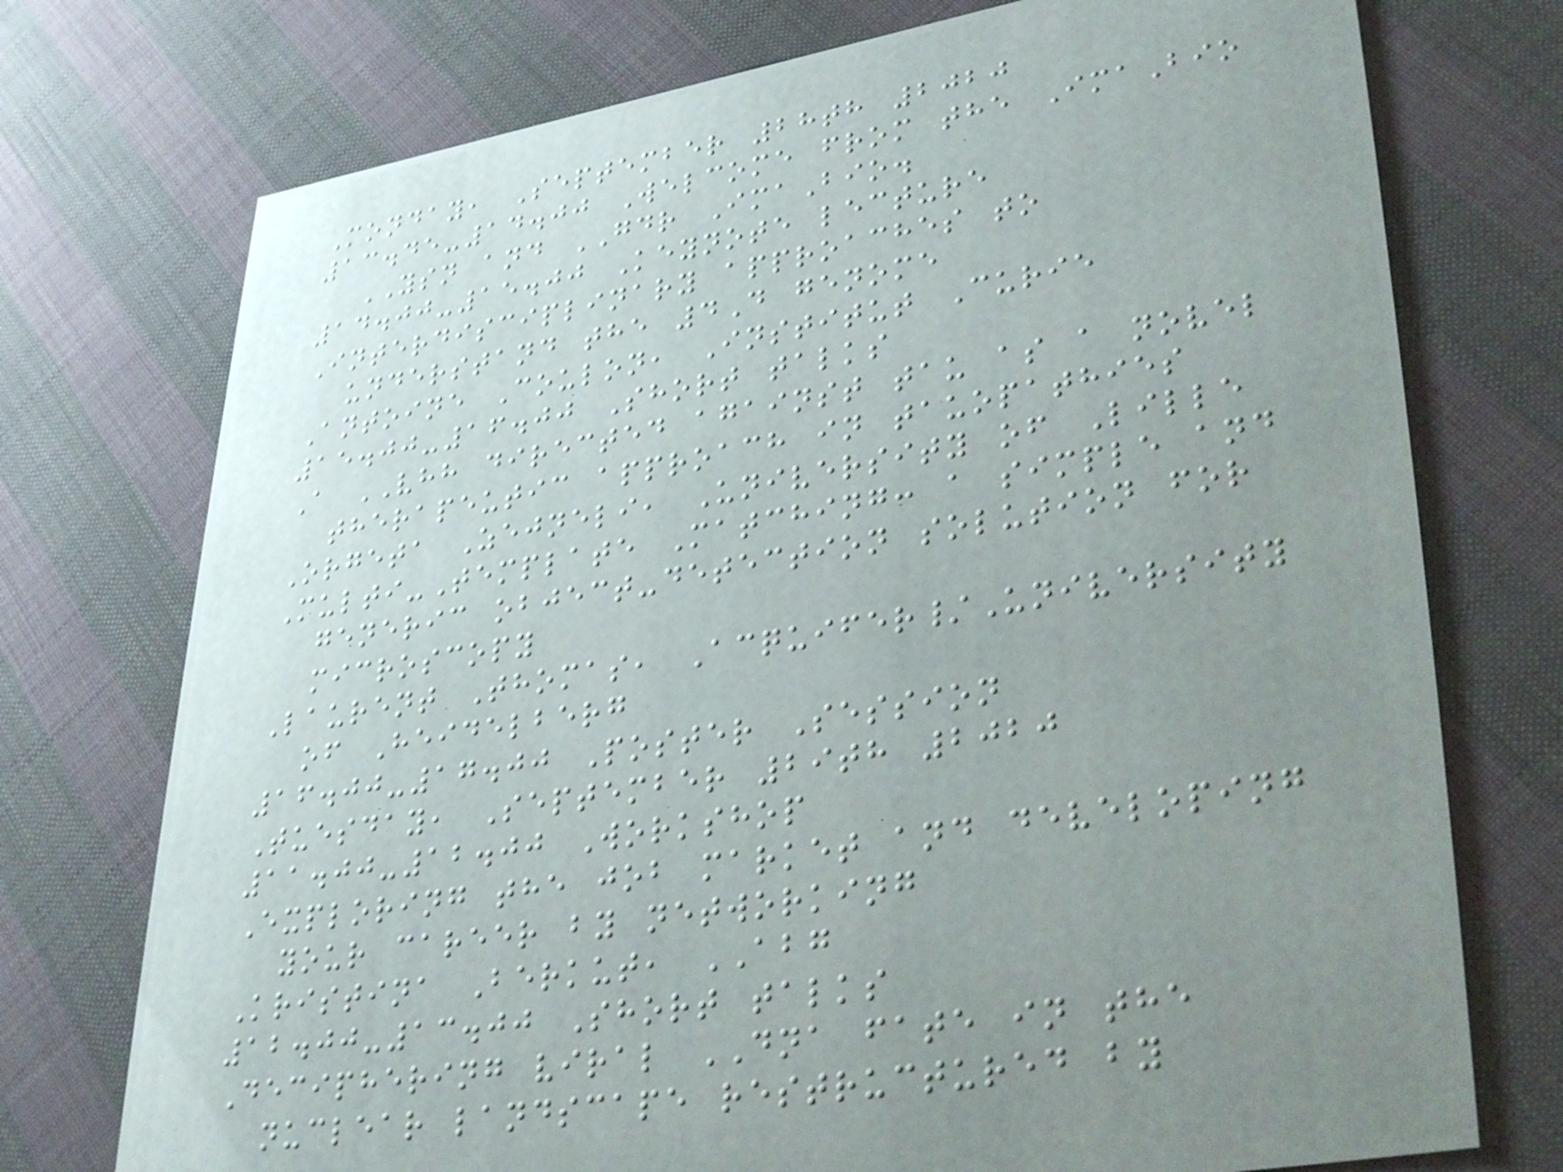Monday, September 28th 2020
13.45-14.00 Welcome from the ImaBio
YSN and GDR ImaBio.
14.00-15.00 Keynote lecture
Interdisciplinary approaches to
understand the 4D genome
Antoine Coulon, Institut Curie
15.00-16.00 Short talks
A VHH directed against tau as a novel
therapeutic approach in tauopathies
Orgeta Zejneli, University of Lille
Multi-Template Matching: a simple and
generic object-detection solution for
microscopy
Laurent Thomas, Acquifer/University
of Heidelberg
16.00-17.00 Poster Session
Tuesday, September 29th 2020
11.00-12.00 Workshop
Exploring the job market and developing
your career by networking
Kristina Berkut, ABG
12.00-13.00 Short talks
Deciphering viral DNA fate in the
nuclear landscape restructured by
